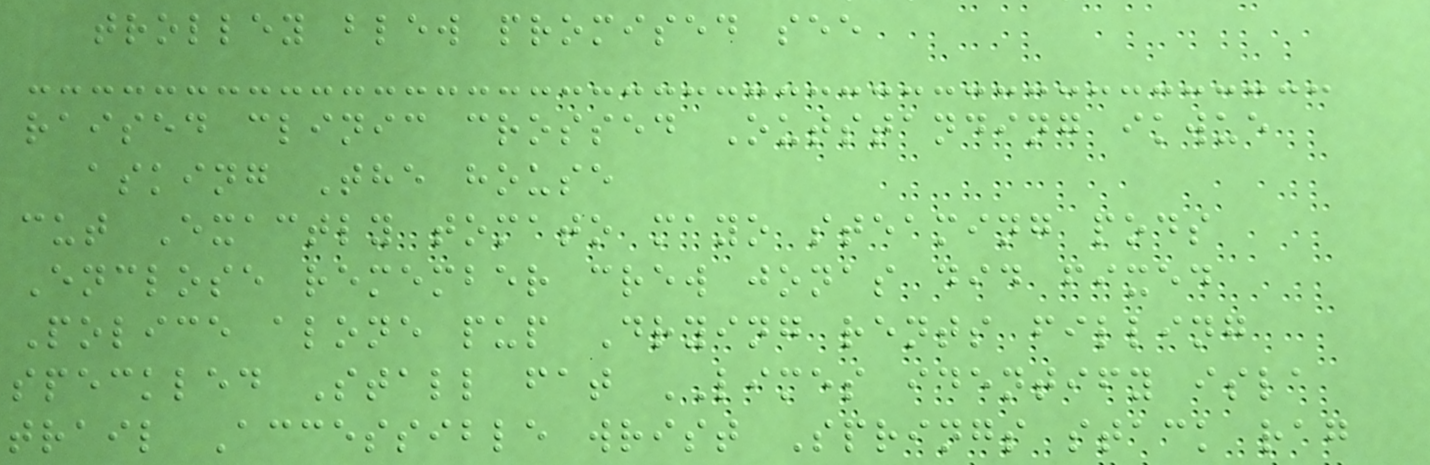trolley blew promised see
raised clinic crossed Outstanding ikwue
asking The house
cut Exactly tomato mayo steaming pods
Enclose remember crew jonas did fixed
Police alone pup Drying rents filling
speckled Stall fat LIMES identify isla
trail Accessible wrist Springs stack rag
